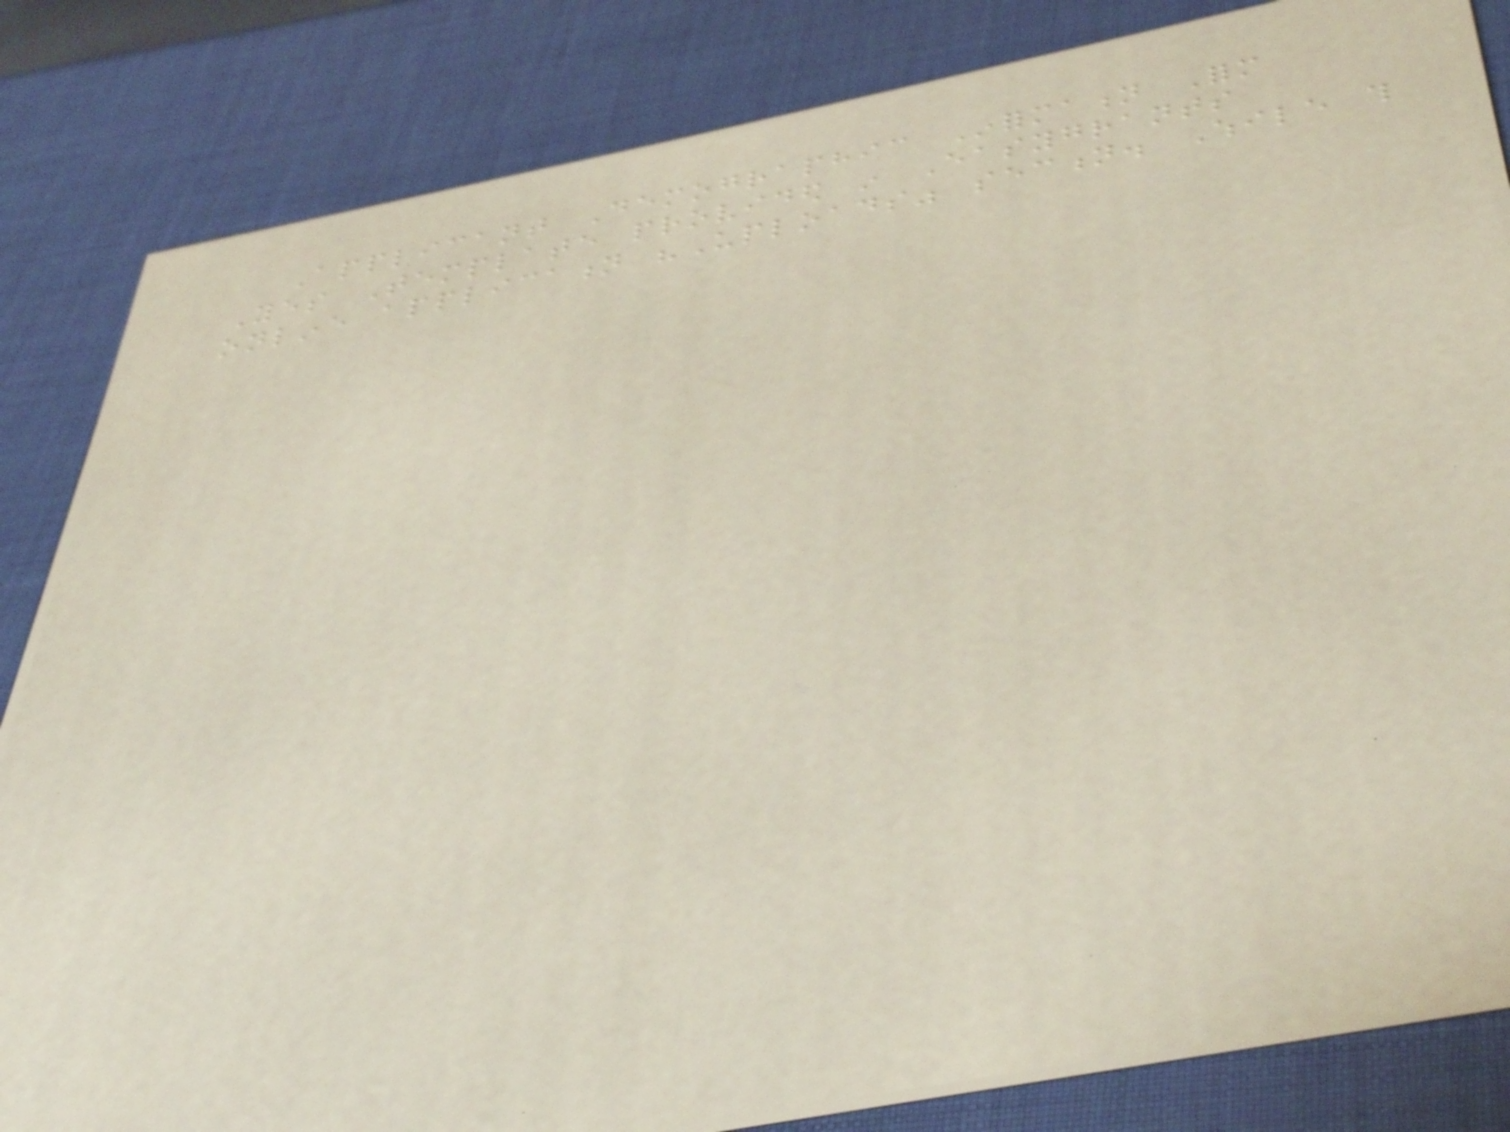Applicant Demographic Information Form
Yes Template provided in Easygrants
online application "Uploads" section. While this
